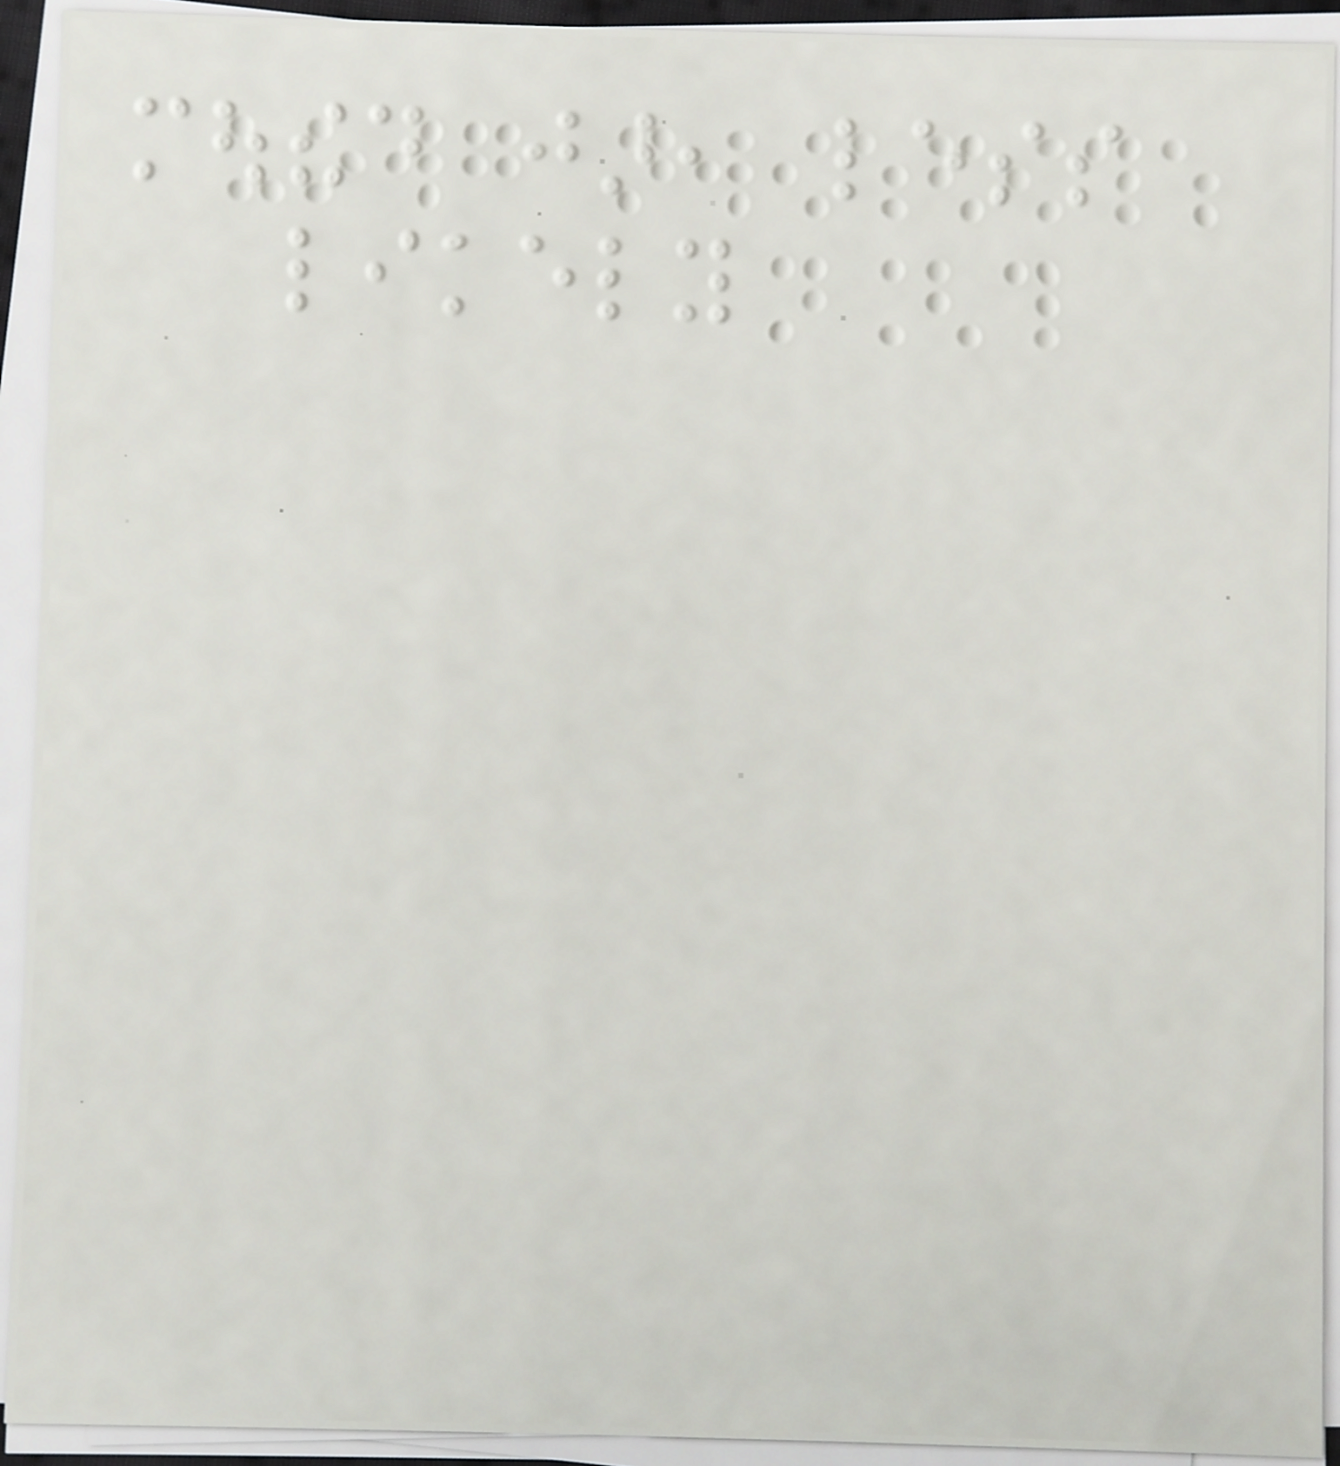mouthed jar, less
likely
